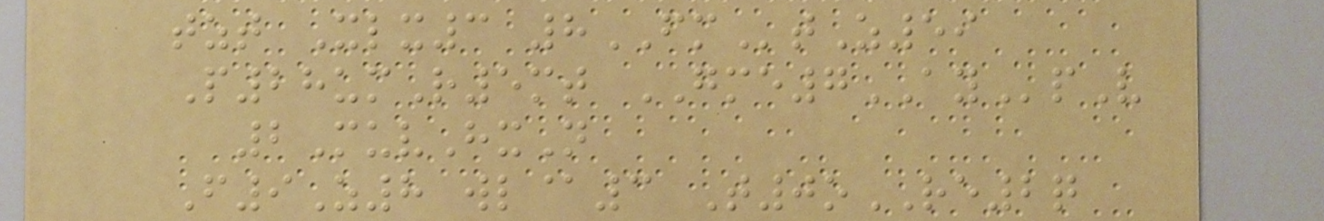tzt Xlx3 8FMtZ59
P28umR5mt GME7AYpV
2MuvHxN
F9Z8 wl@3 T0oRE2q
